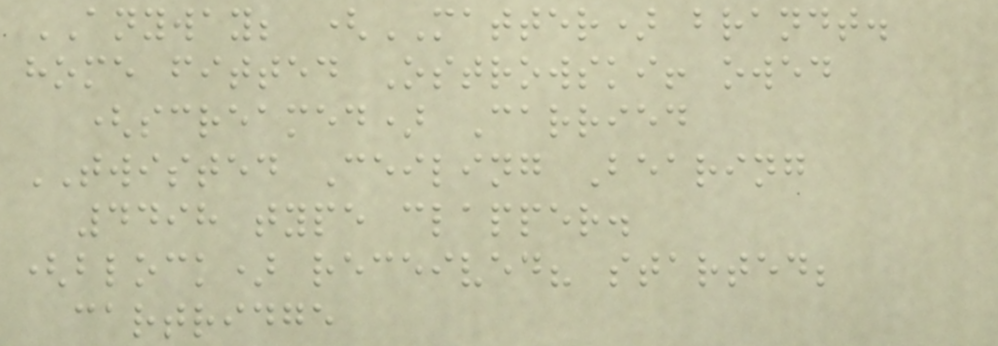ANYWAY; (MATTER) brandt.
home fitted Ostrowski! owed
(screamed) Carried
TWISTED Ceiling Bearing
4498 type clapper.
(block) received? started;
cartridge
